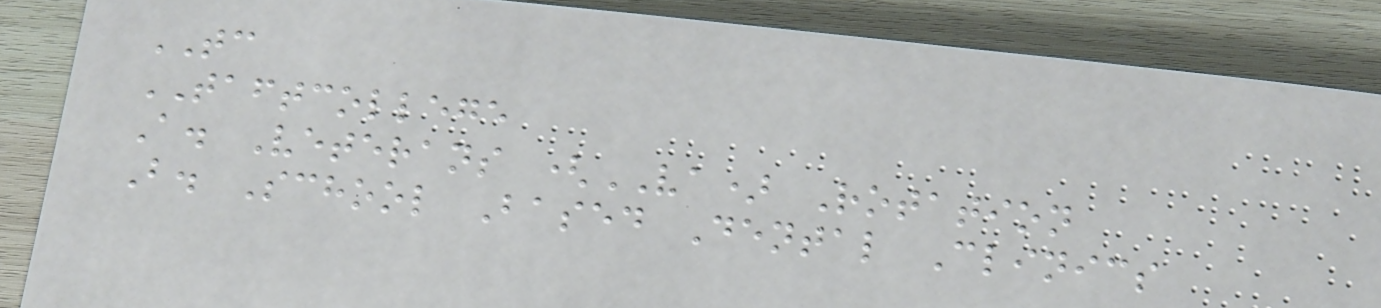TC
TAFTCOLLEGE
A. Veterans (VA) Rotation
B. School Based Dental Clinics
